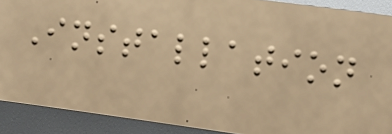Installation
